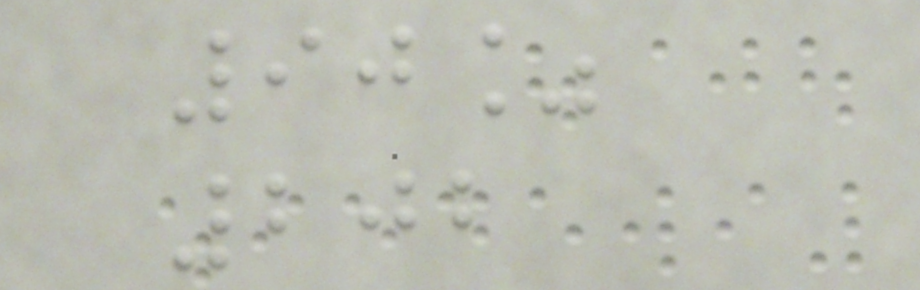90%
202
